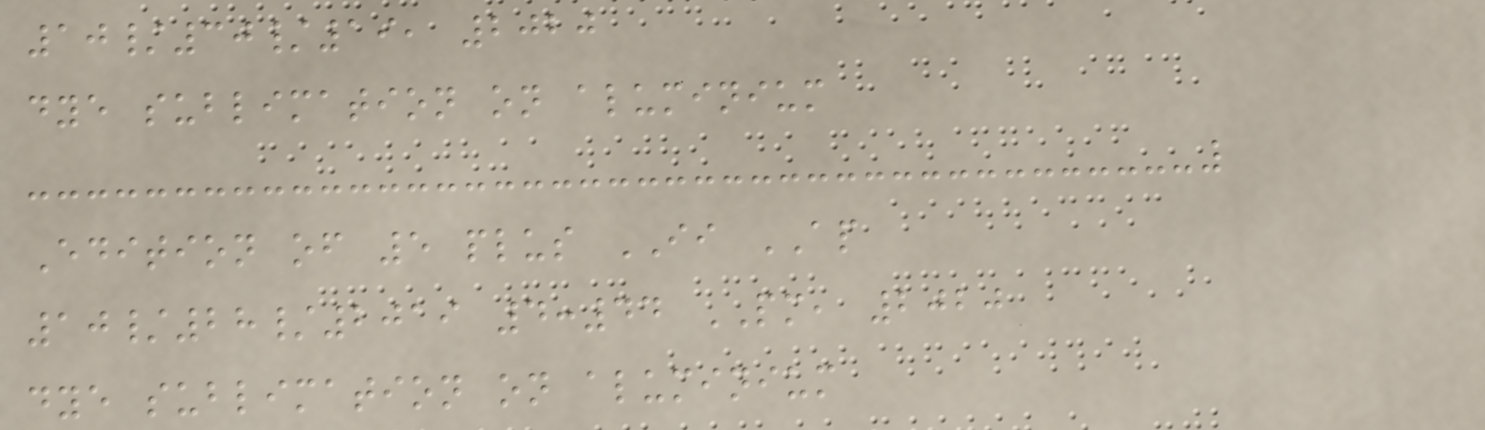10/30/19, 2020
dye sublimation on aluminium
Edition of 5 plus II AP
10/28/2019 4:44 PM, 2020
dye sublimation on aluminium
